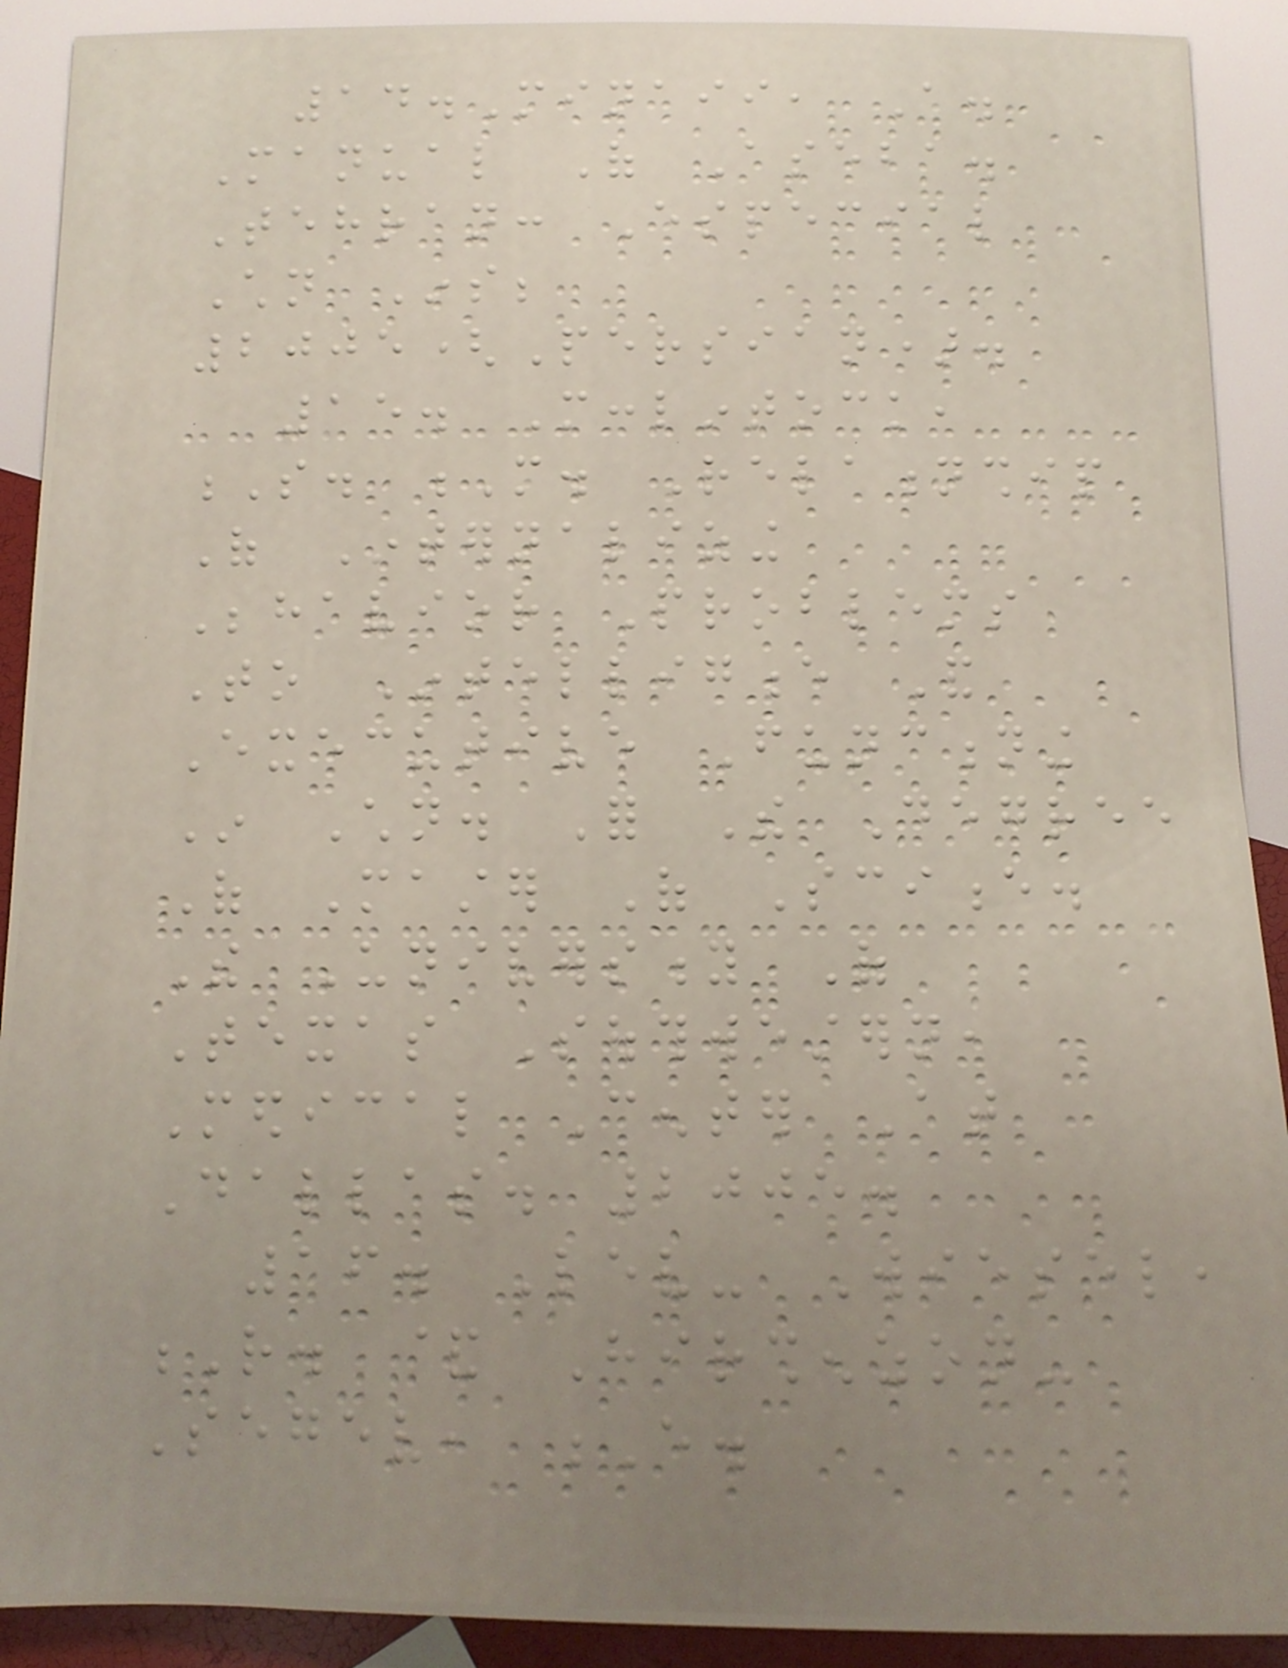14.Minaii, A.
Manual Of Aseba.
Tehran: Especial
Children Ins;
2005(Persian).
15. Mcclintock,
S. M. Relationship
Of Internalizing
Behavior Problems
To Intelligence And
Executive Functioning
In Children. For The Degree
Of Master Of Science.
The University Of
Texas Southwestern,
Medical Center At
Dallas. 2005.
16. Lev- Wiesel,
R. & Hirshenzon-
Segev, E.
